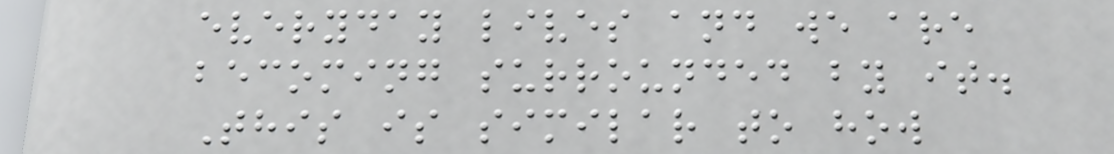everyday lives and we are
becoming surrounded by it.
This is similar to how
